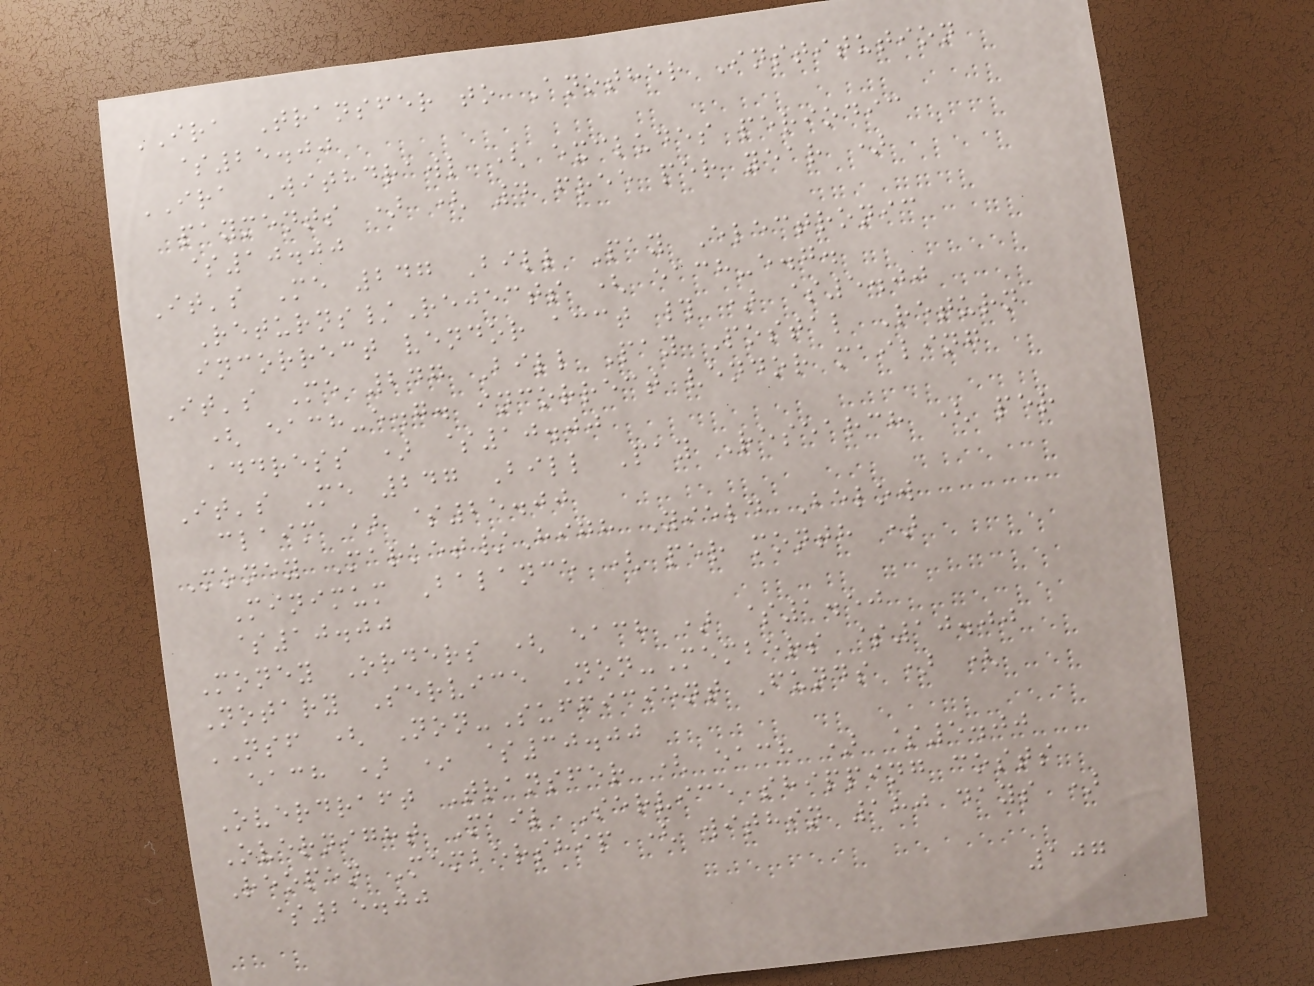IRA Transfer to Another Institution
$25.00
IRA Withdrawl ( excludes periodic
payments ) ( 4 free per year )
$10.00
It's Me 247 Bill Pay Electronic
Returns/Rejects ( each-e.g.
incorrect vendor acct # ) $5.00
It's Me 247 Bill Pay Postal Return
( each-e.g. incorrect vendor mailing
address ) $10.00
It's Me 247 Bill Pay Research ( per
claim ) $25.00
Money Market/High Yield Below
Minimum Balance ( per month )
$10.00
Money Orders ( each ) $1.50
Notary Service Non-Members $10.00
NSF ( Non-Sufficient Funds ) (
each ) * $30.00
Overdraft Transfer ( each ) $5.00
Overnight Mail Service shipping costs
Reopen Membership ( within 180 days )
$25.00
107
